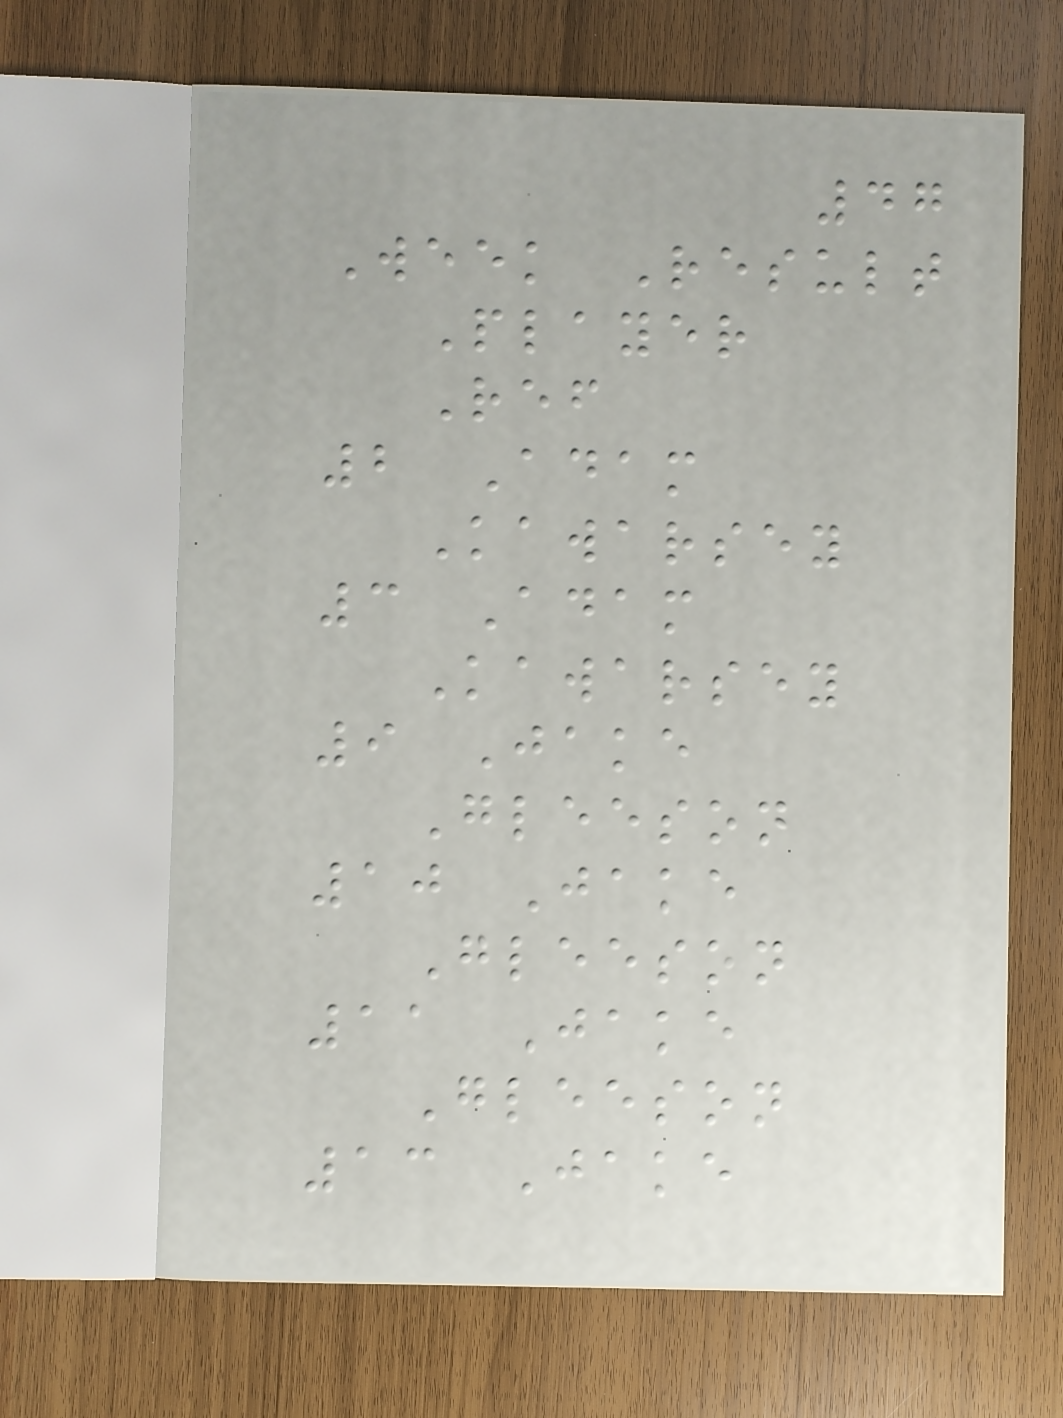47
Week Result
Player
Ref
2 Adam
Kawarsey
3 Adam
Kawarsey
9 Jake
Gleeson
10 Jake
Gleeson
11 Jake
Gleeson
13 Jake
